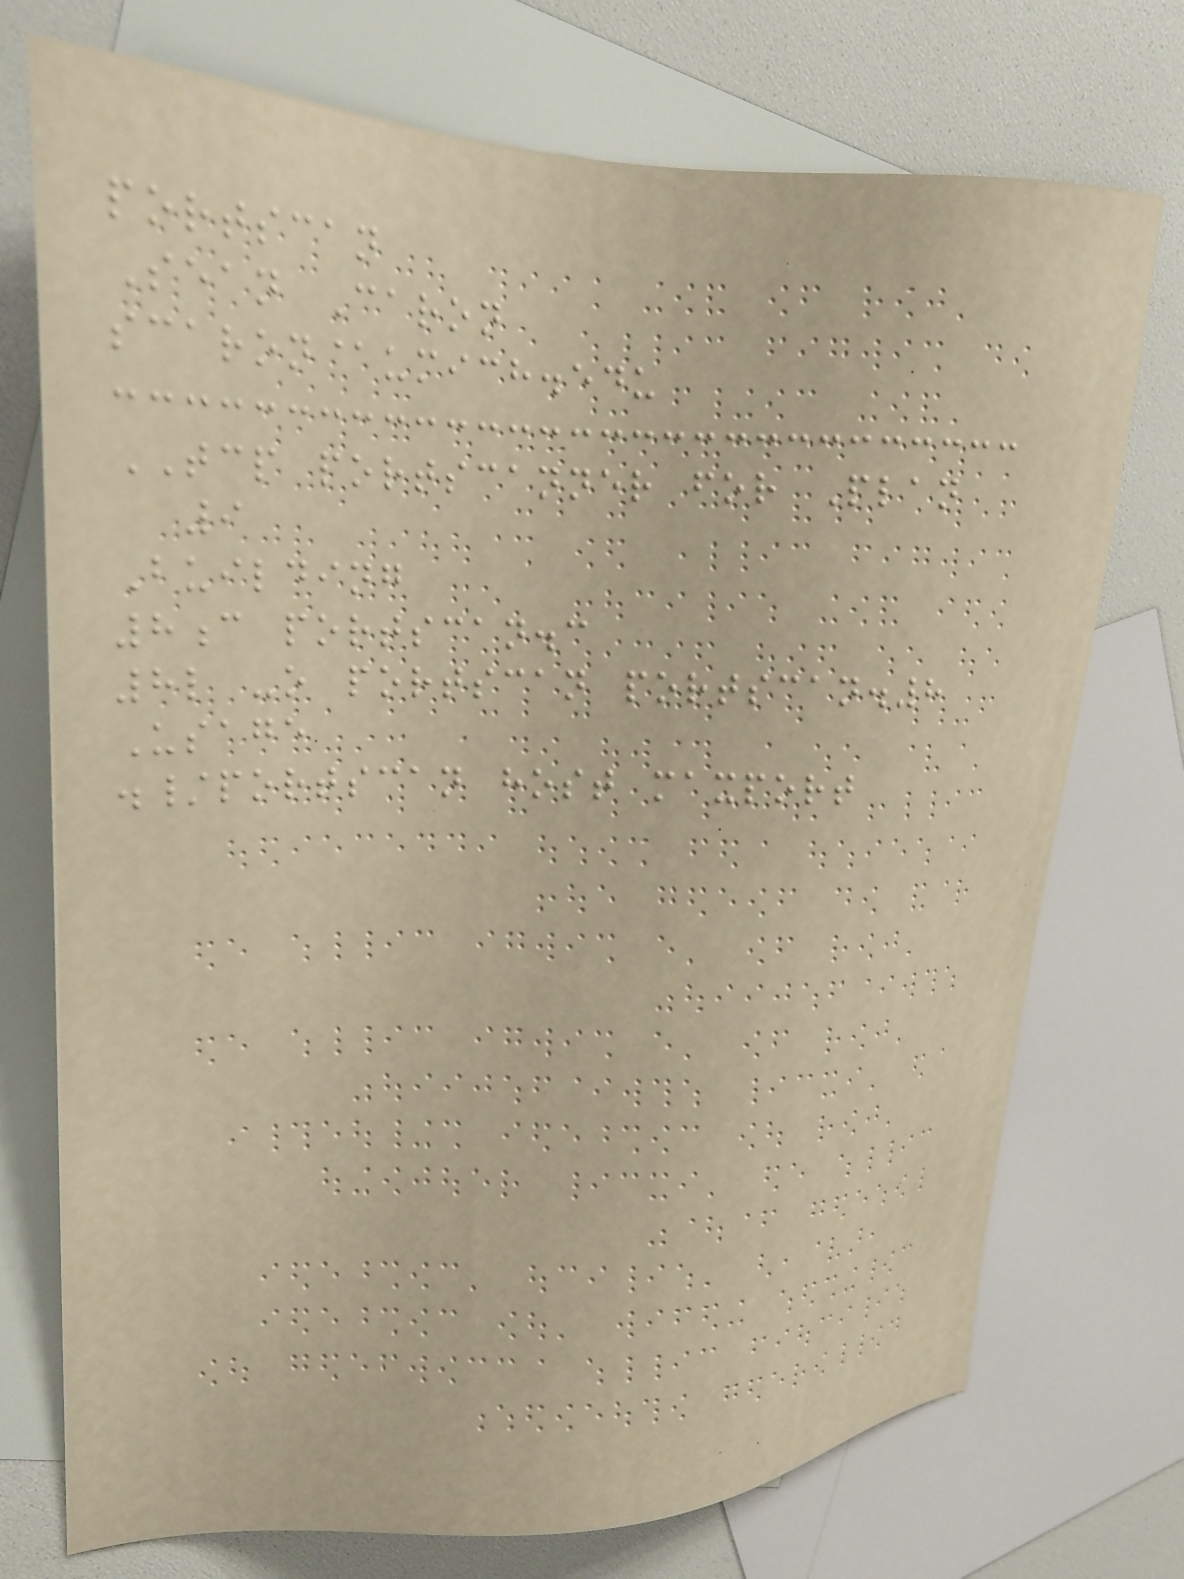portscan
Sean Caron
scaron@umich.edu
TCP portscanner for Plan
9
Building
8c portscan.c
8l -o portscan portscan.8
Usage
./portscan host maxport
